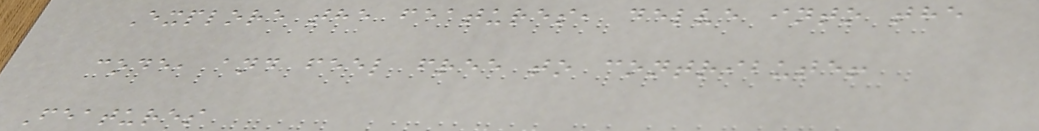Explore the features, delve into the
code, and feel free to contribute!
Features
